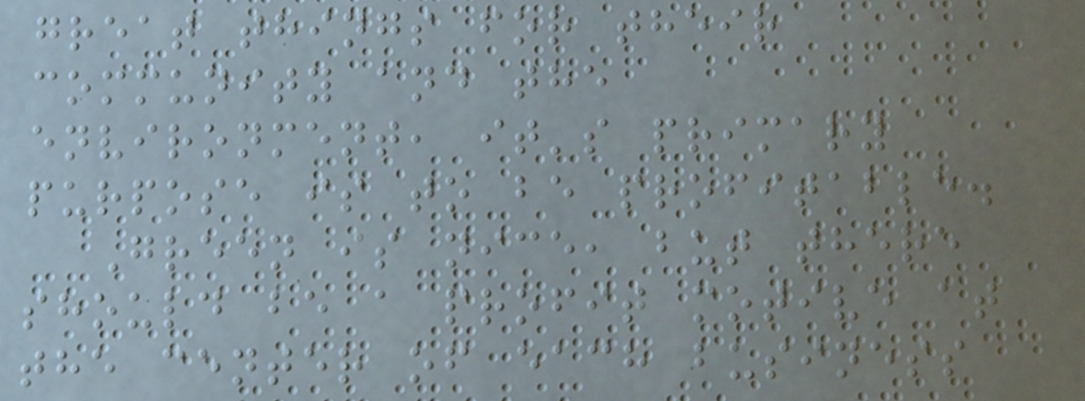great things for their
community and the
environment, it's primary
purpose is to be profitable.
Green is nice, but there
should be a profit motive at
the center of each business
